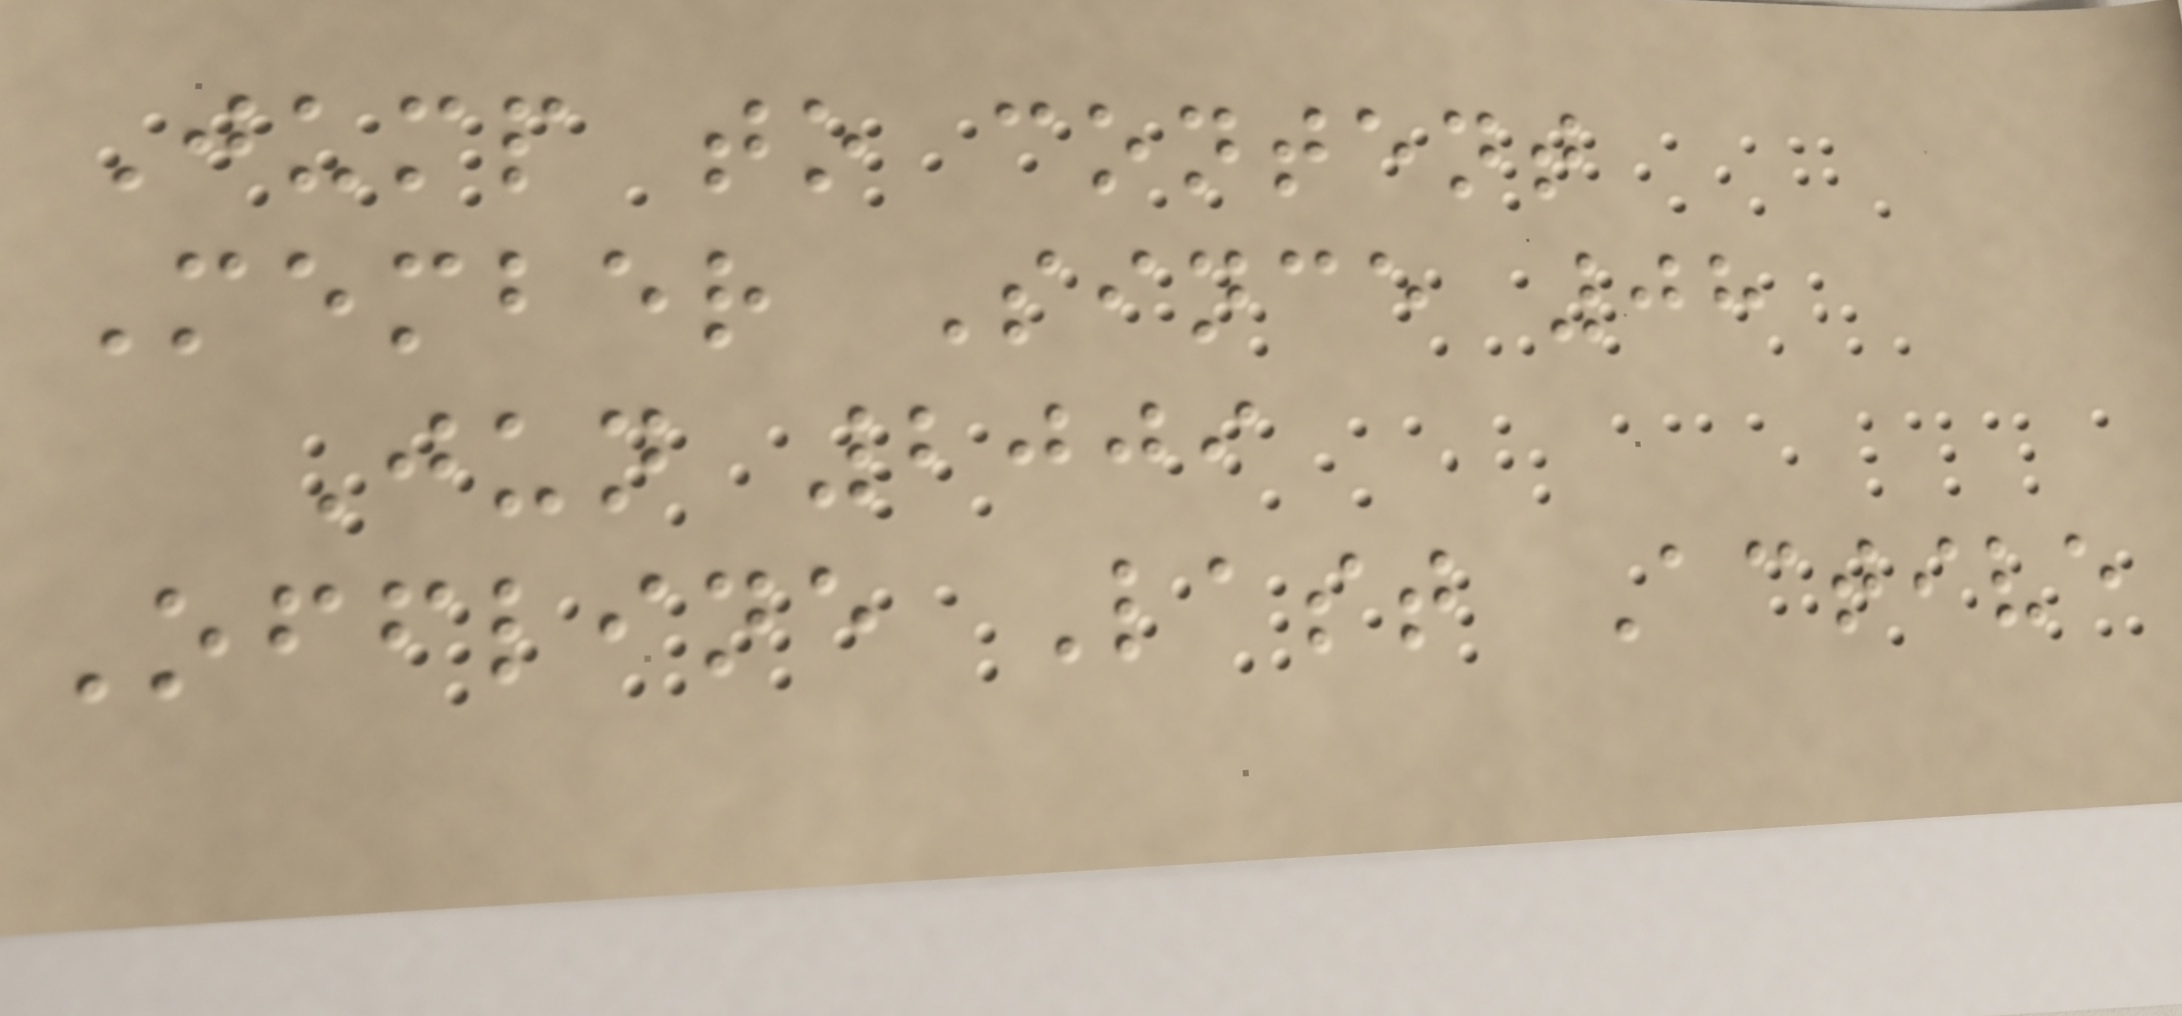Jump to content
Member Since 08
Jun 2009
Offline Last Active
